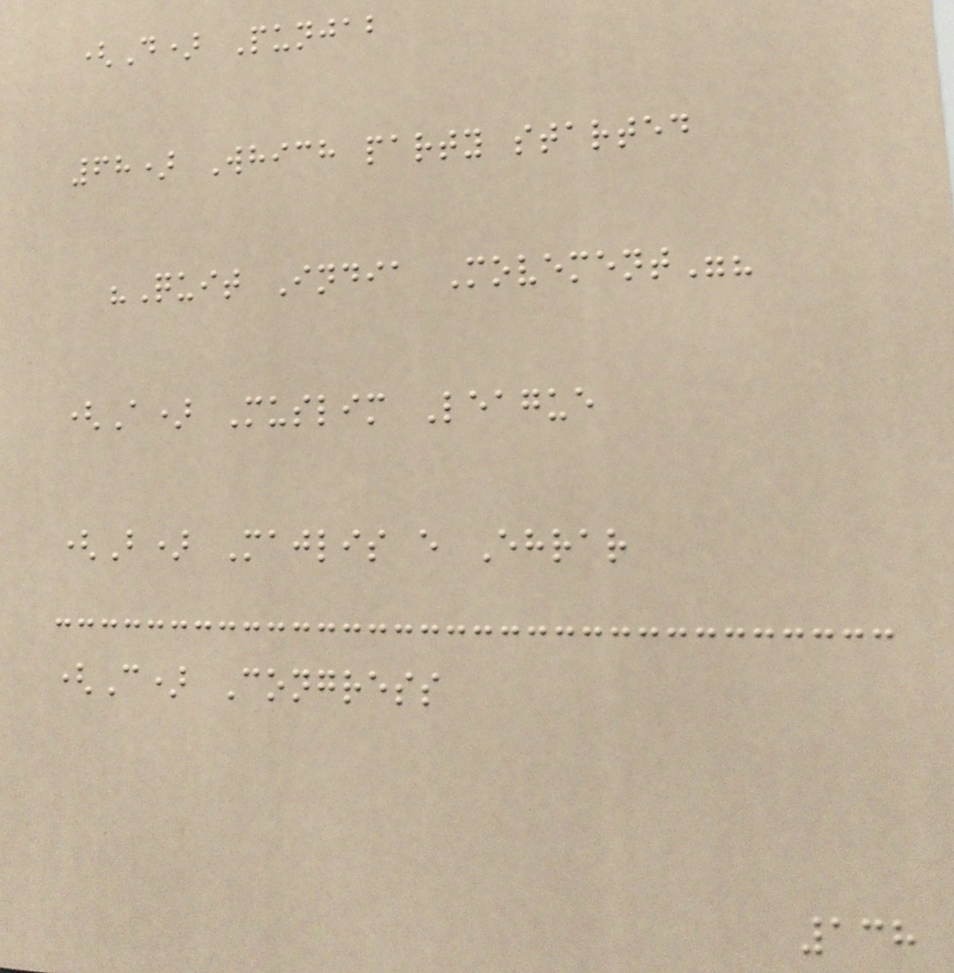(D) Punjab
68) Which party started
"Quit India Movement"?
(A) Muslim League
(B) Majlis e Ehrar
(C) Congress
138
